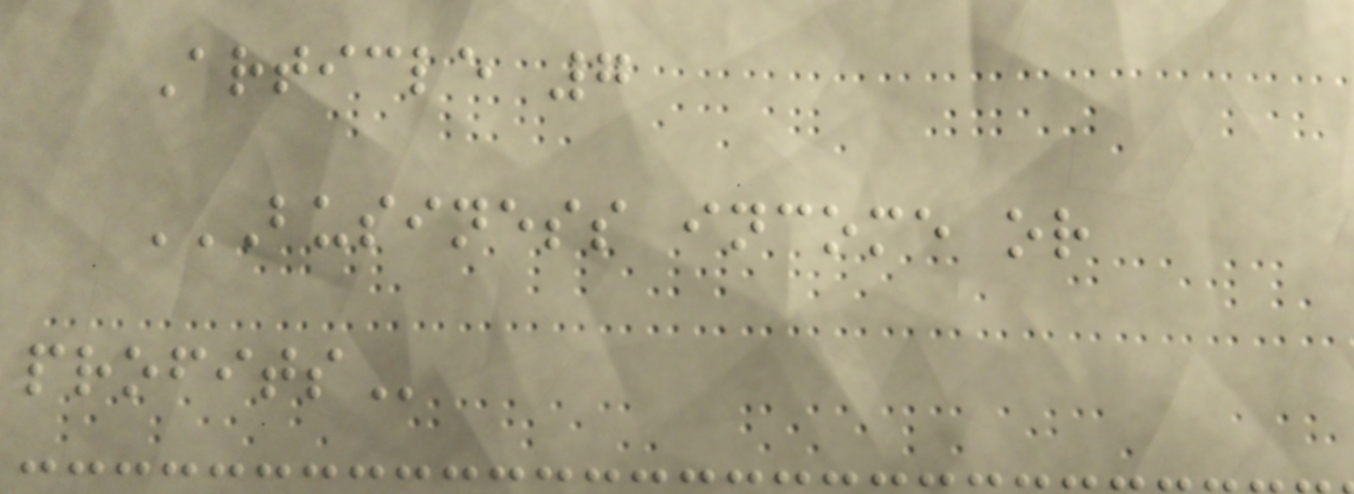Article 7
BUSINESS INCOME OR
PROFITS
